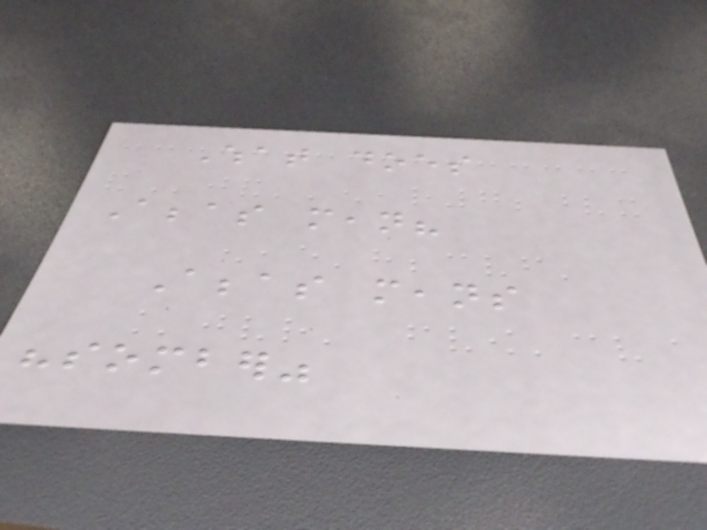What does
Abbas mean?
Abbas means
"somber"
